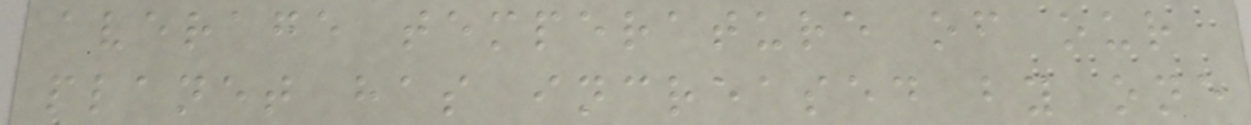average temperature of our
planet has increased by one
